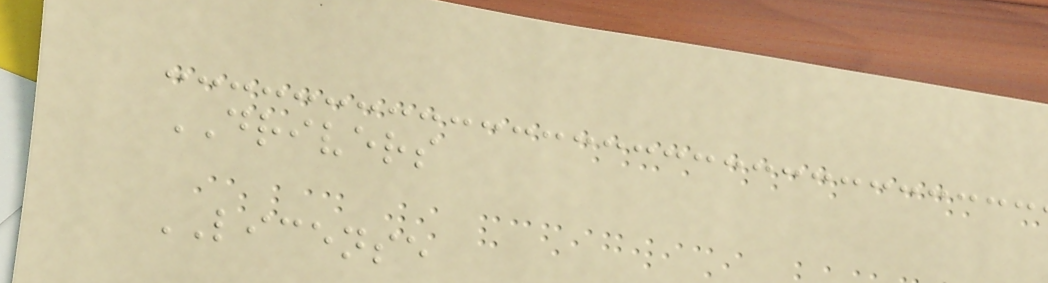DRIVERS
LICENSE
